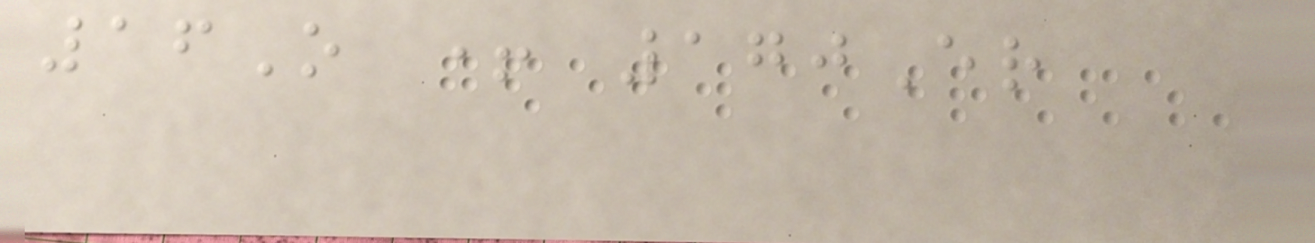16O + 170Er
